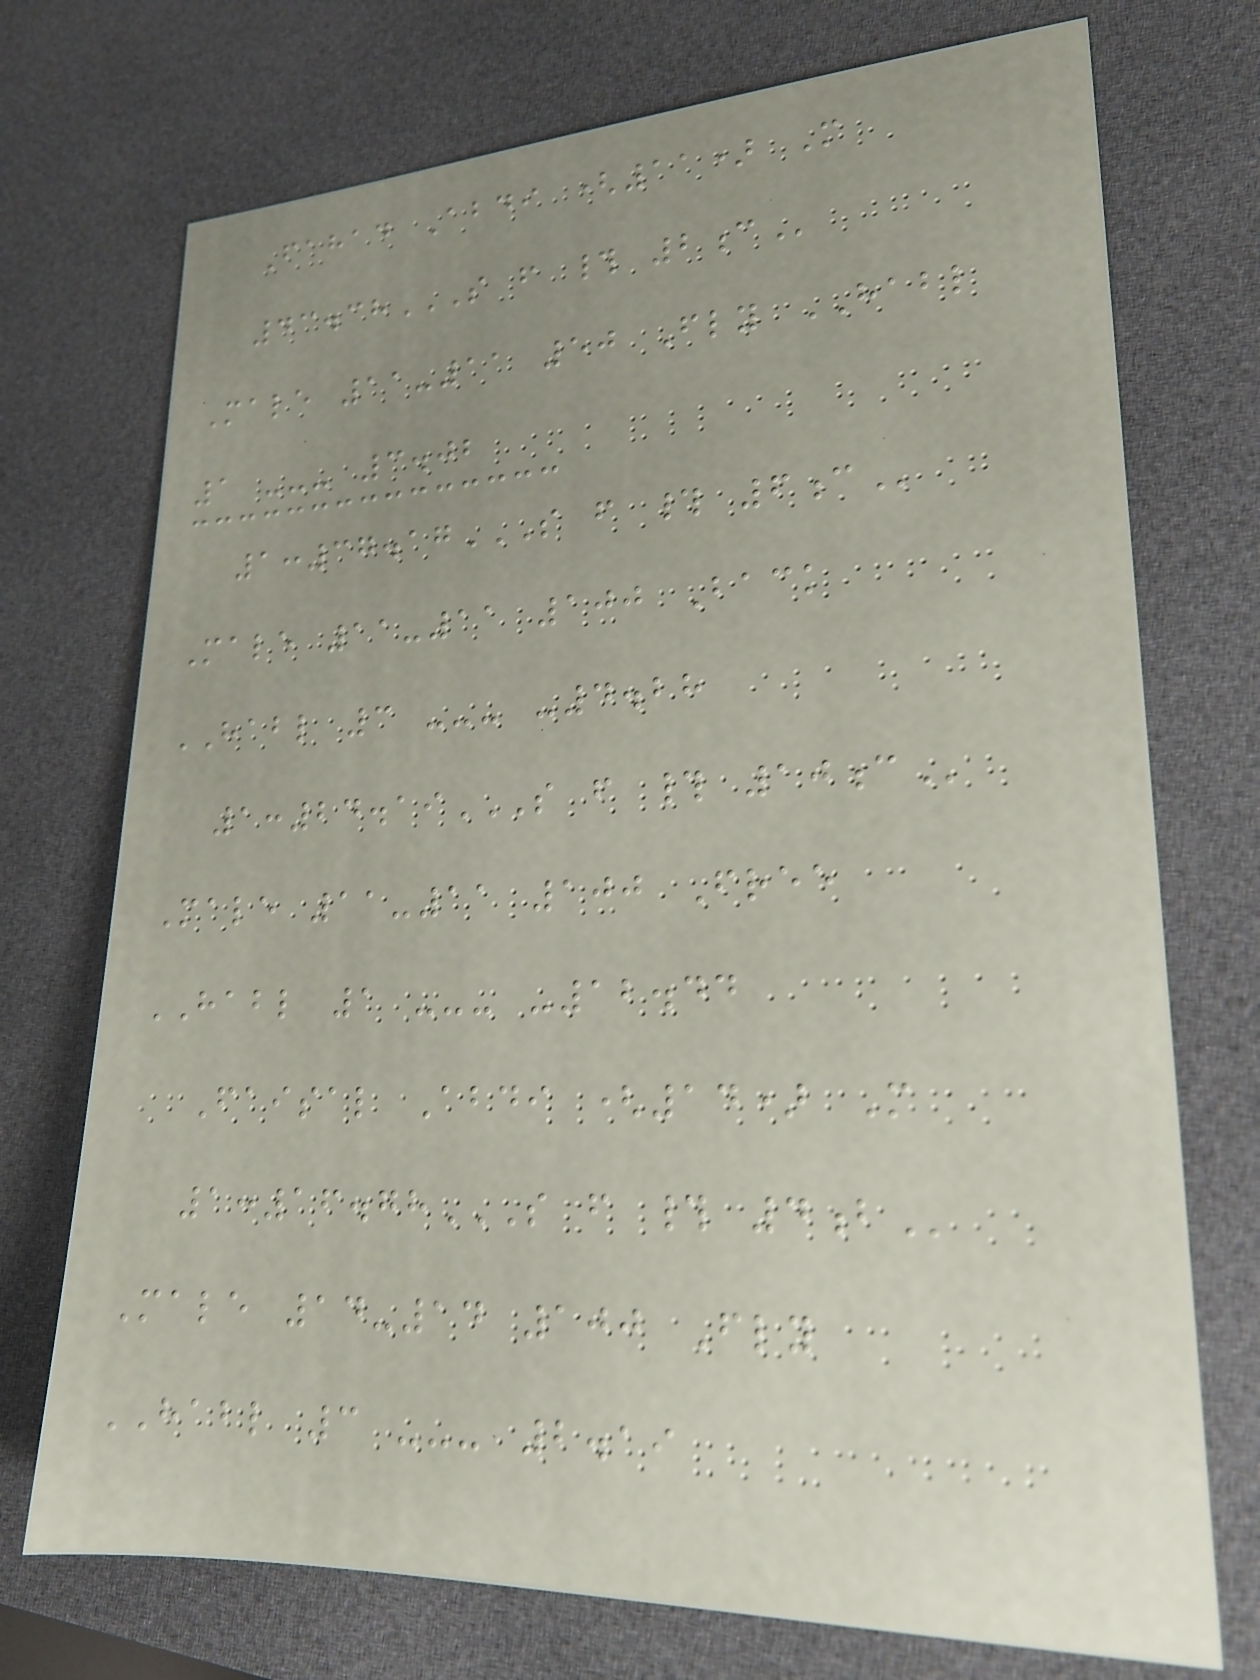Fahad Abdi (11) M
43.38S F # 2C
Male 11-11 50 Fly HABL
1 --- 3.02
1:37.17S F # 6C
Male 11-11 100 Back
HABL 3 --- -4.28
1:24.19S F # 10C
Male 11-11 100 Free
HABL 1 --- -12.44
Faisal Abdi (14) M
1:16.78S F # 4B
Male 14-14 100 Fly
HABL 3 --- 2.19
